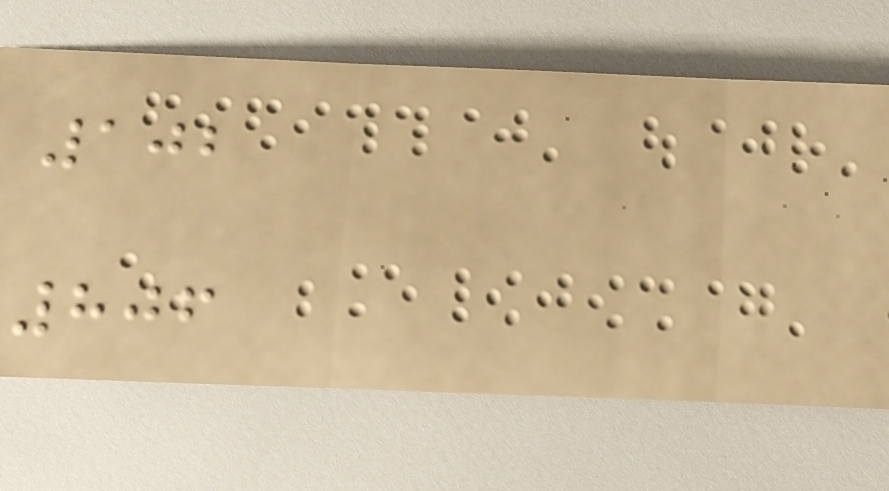102
806
